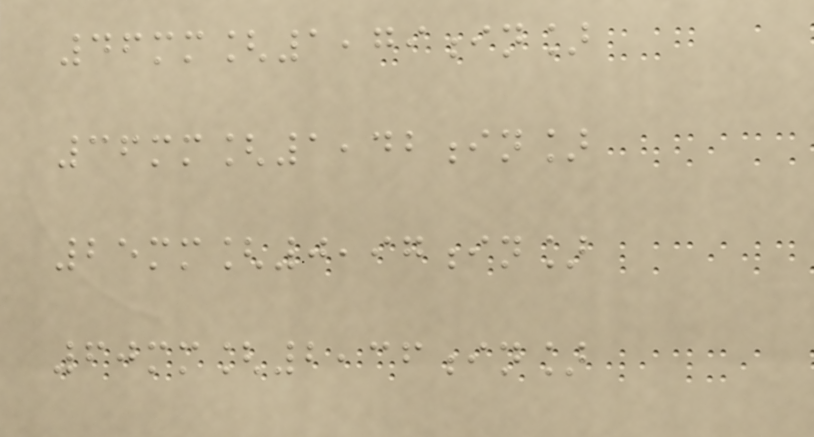46mm[1,79in]
36mm[1,42in]
25mm[0,97in]
60mm[2,36in]
